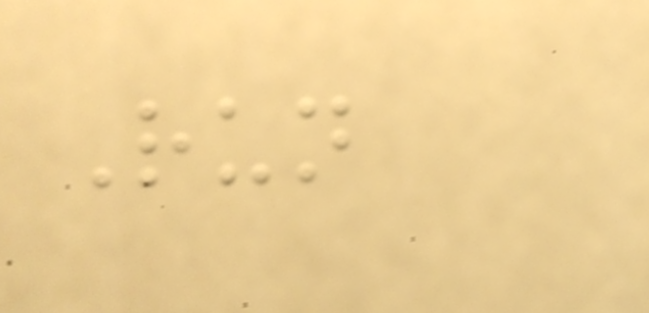Run
